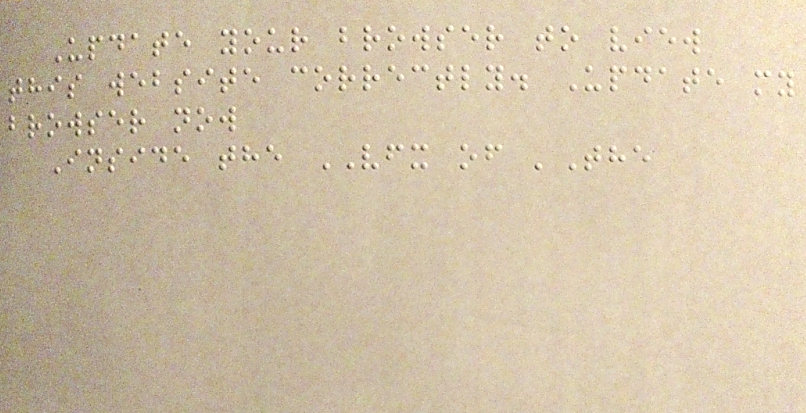Update your browser to view
this website correctly. Update my
browser now
Inside the VFX of 'The
